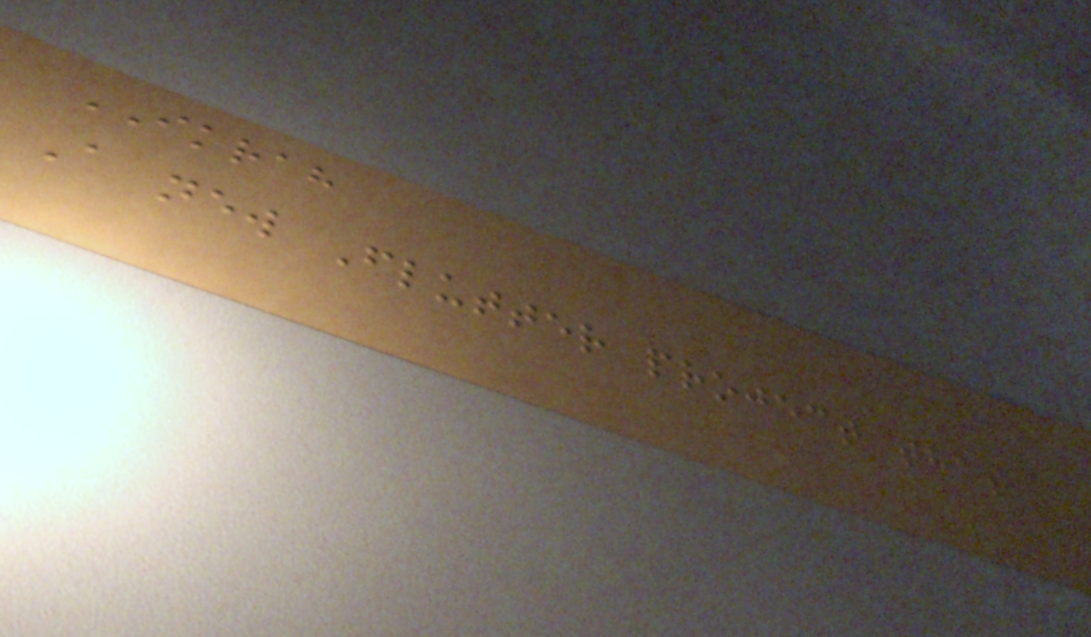IKRAH
A new Flutter project that
